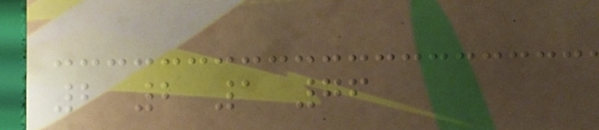2 2 1 76
